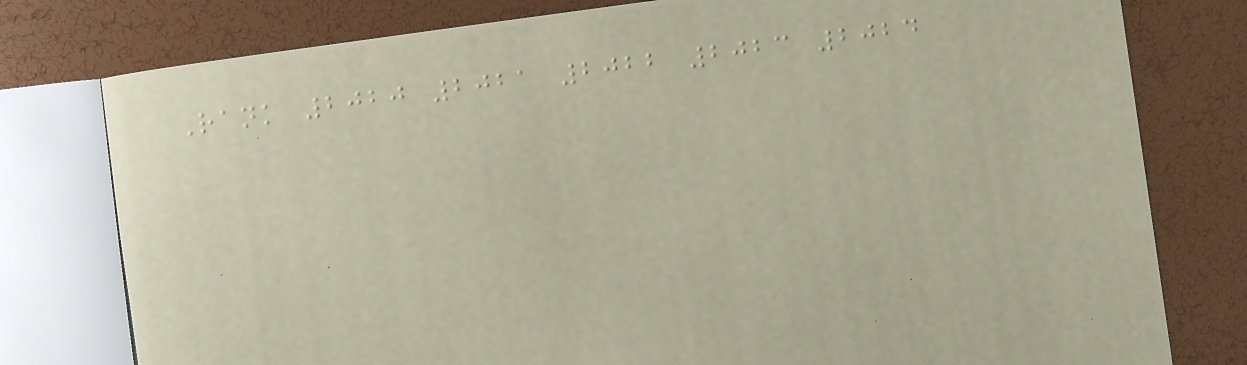Rank 2020 2021 2022 2023 2024
